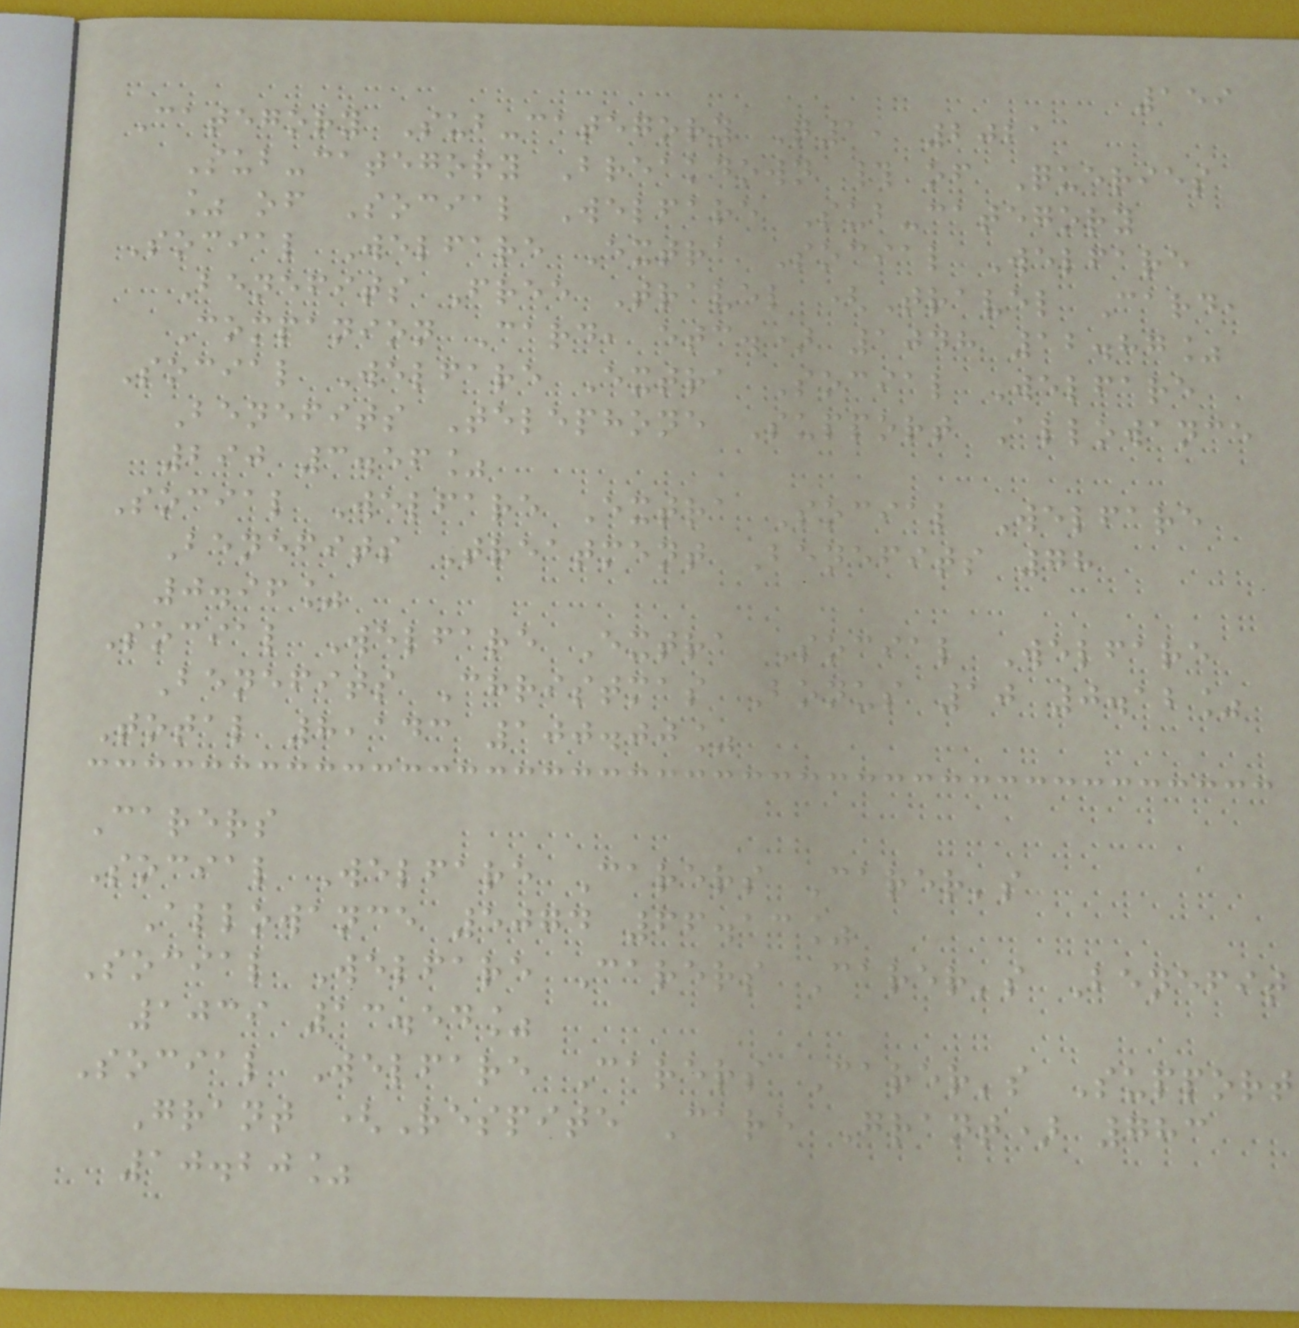159
Category Sub-category Q1, 2021
Sub-category Breakdown # of Queries
% of Social Welfare Sub-category
Social Welfare Extra Social Welfare
Benefits Free Travel (Travel Card,
Companion Card, etc.) 1048 12.87%
Social Welfare Extra Social Welfare
Benefits Telephone Support Allowance
290 3.56%
Social Welfare Extra Social Welfare
Benefits Treatment Benefits 78
0.96%
Social Welfare Extra Social Welfare
Benefits Christmas Bonus 10 0.12%
Total 8,143 100.00%
Carers
Social Welfare Carers Carer's
Allowance 5074 66.13%
Social Welfare Carers Carer's Benefit
1039 13.54%
Social Welfare Carers Carer's Support
Grant (Respite Care Grant) 783
10.20%
